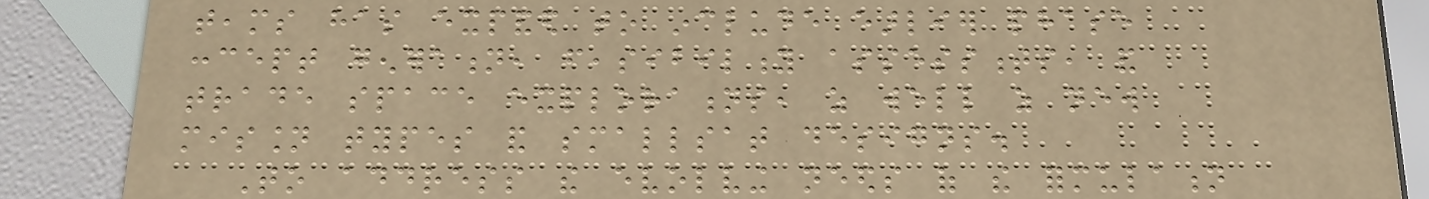teams has expanded to include earlier phase
concept generation, feasibility assessments, and
trade space explorations, as well as new
mission types and smallsat designs.
To address the evolving needs of the formulation
